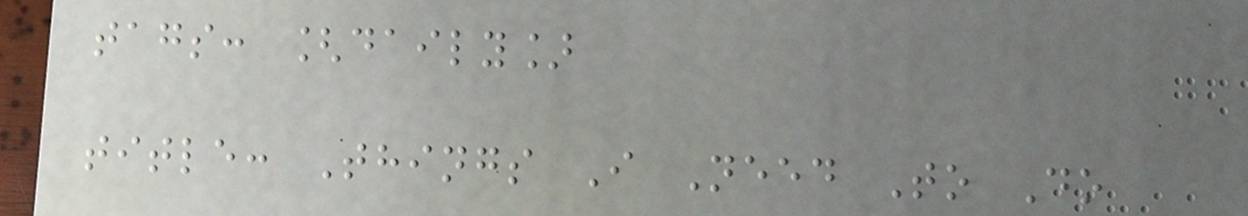tags: [daily]
title: Things I Need To Do
